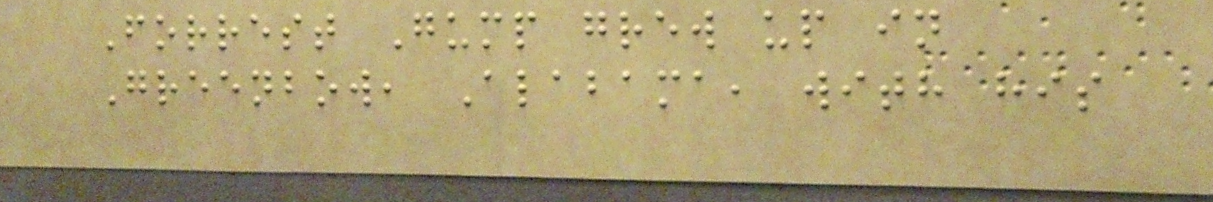Forrest Gump grew up in
Greenbow, Alabama, with his
